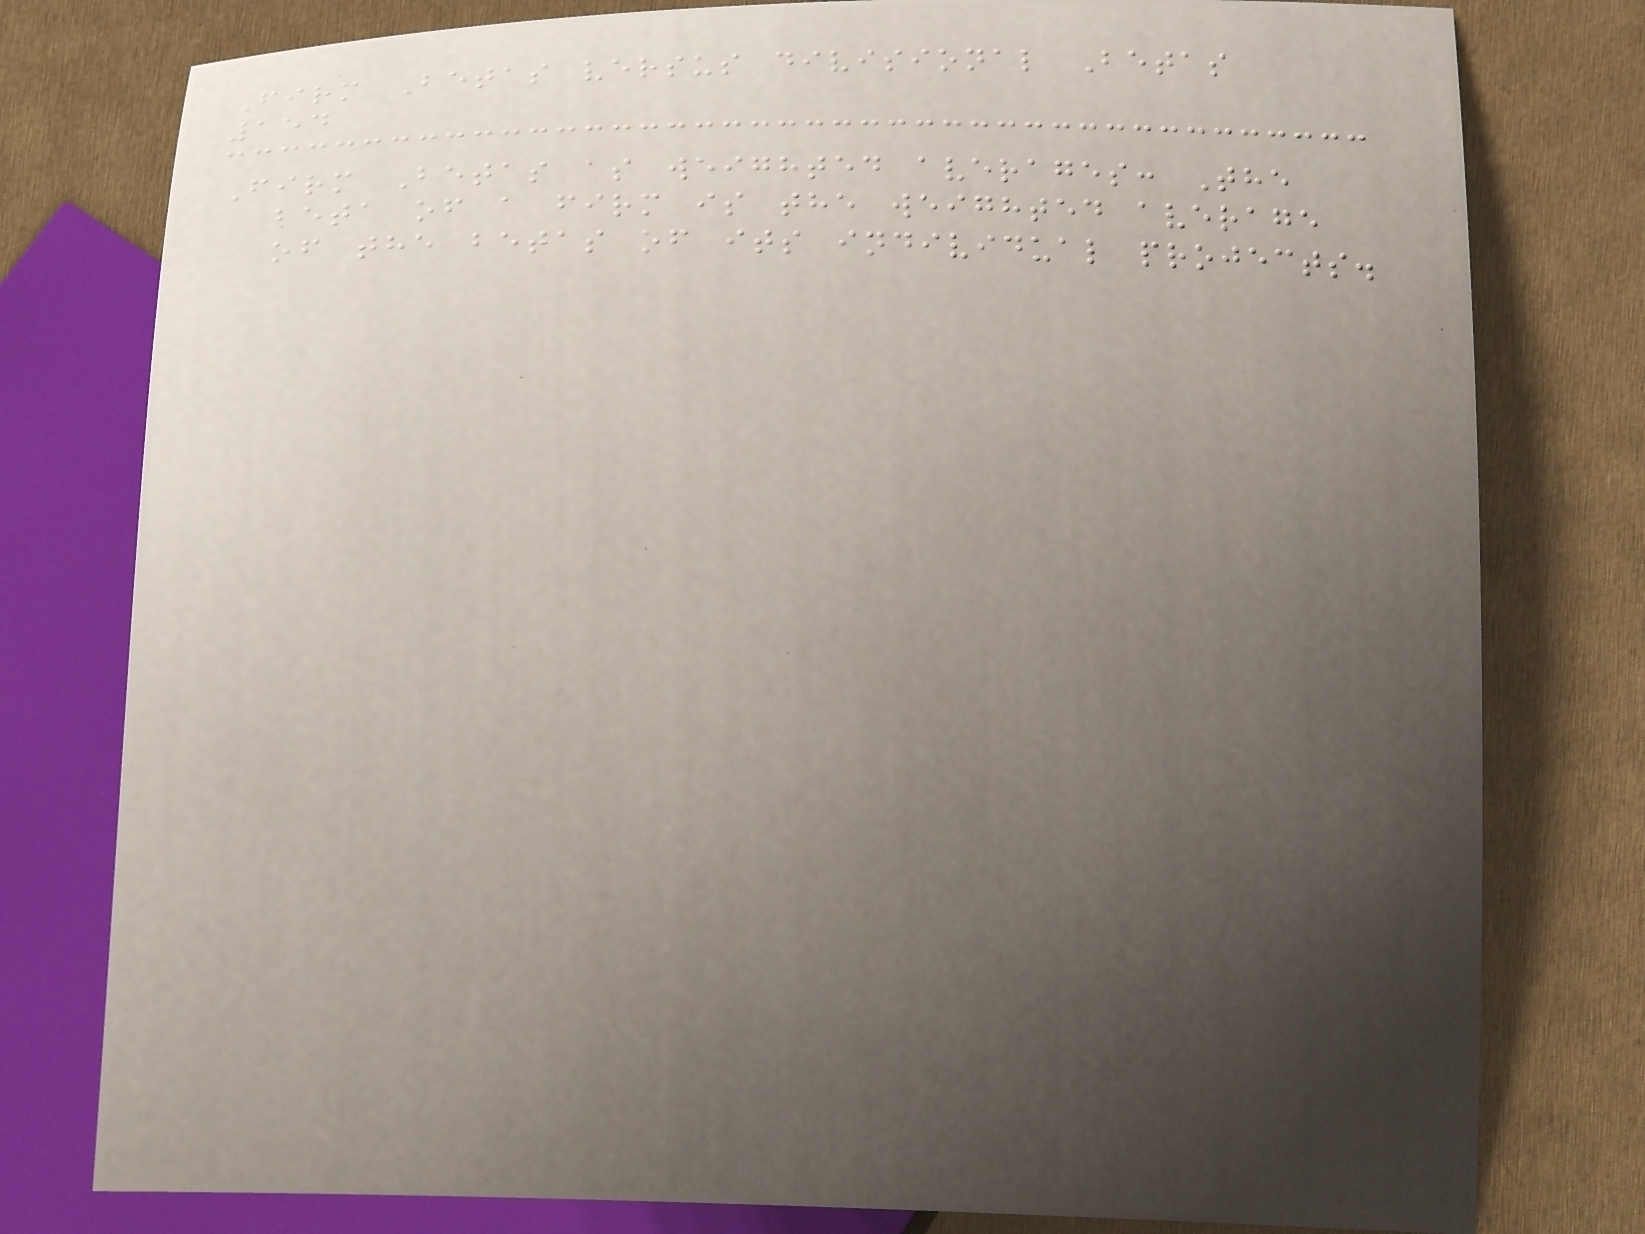Firm Betas versus divisional Betas
154
Firm Betas as weighted averages: The
beta of a firm is the weighted average
of the betas of its individual projects.
